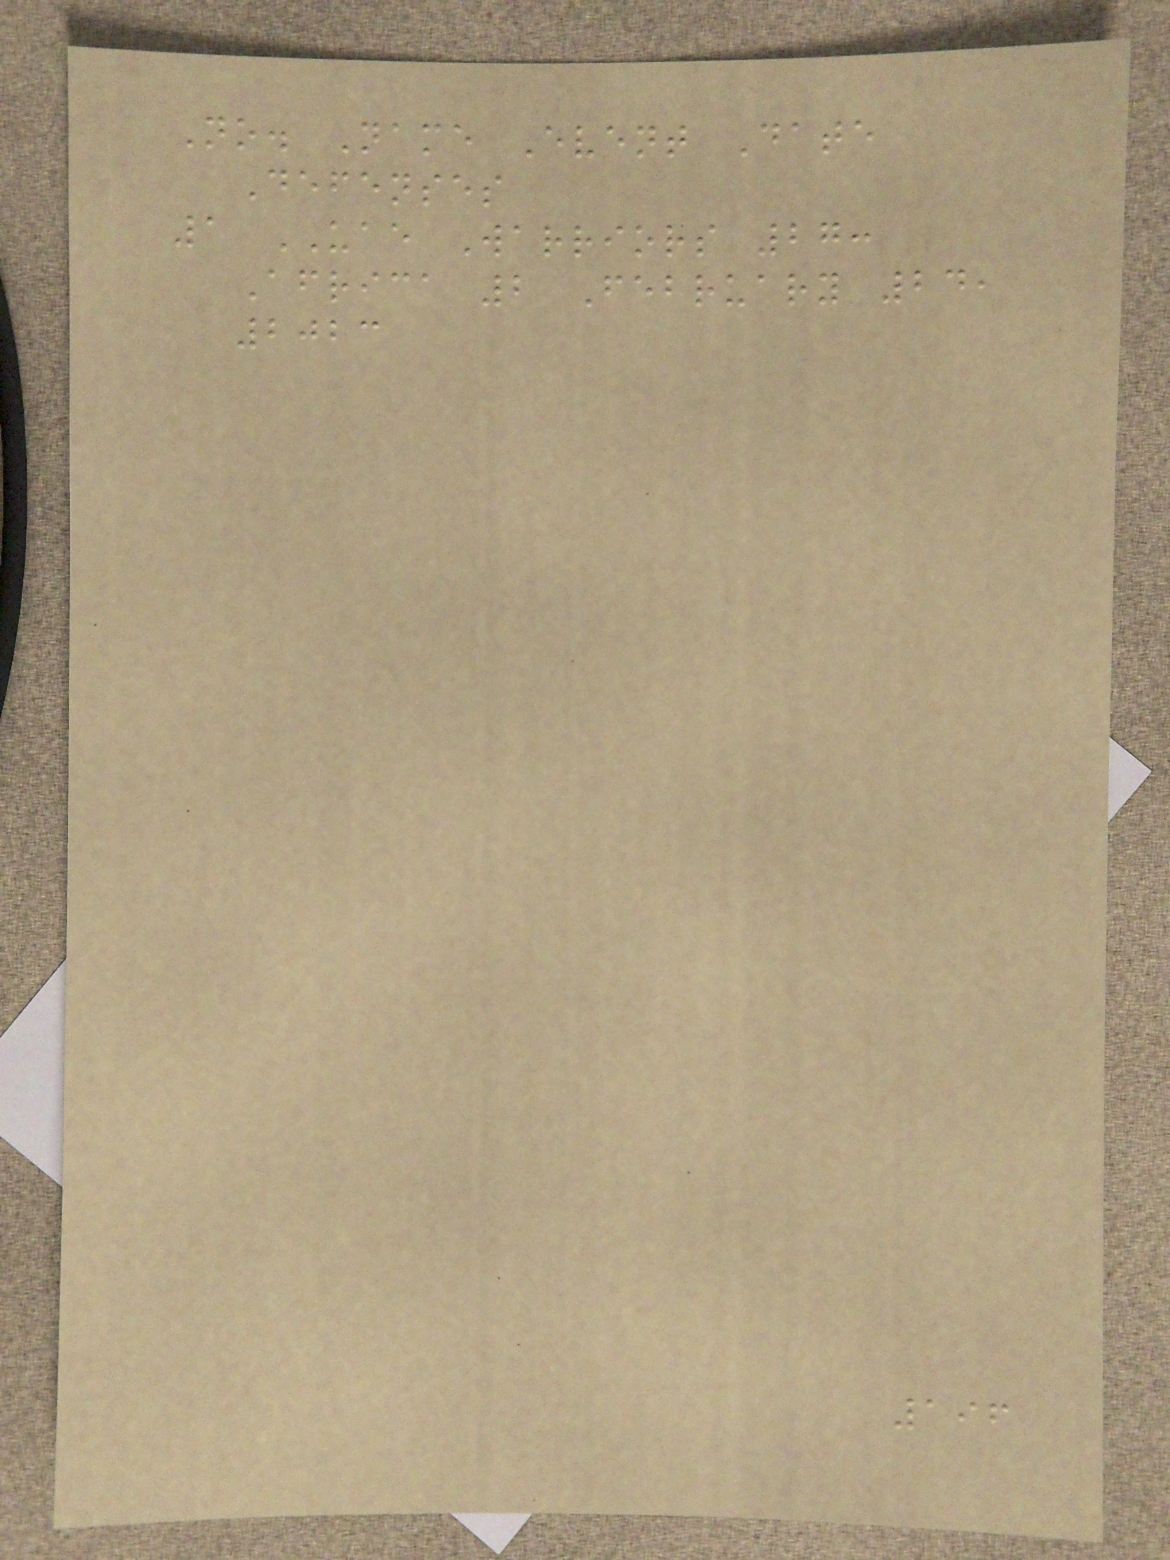No. Name Event Date
Defenses
1 UAE Warriors 27:
Africa 2 February 24,
2023
196
